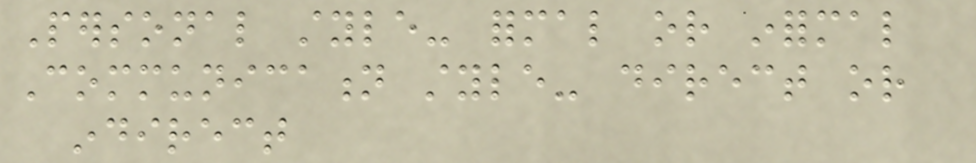Personal style- formal or informal
Communication style- direct or
indirect
